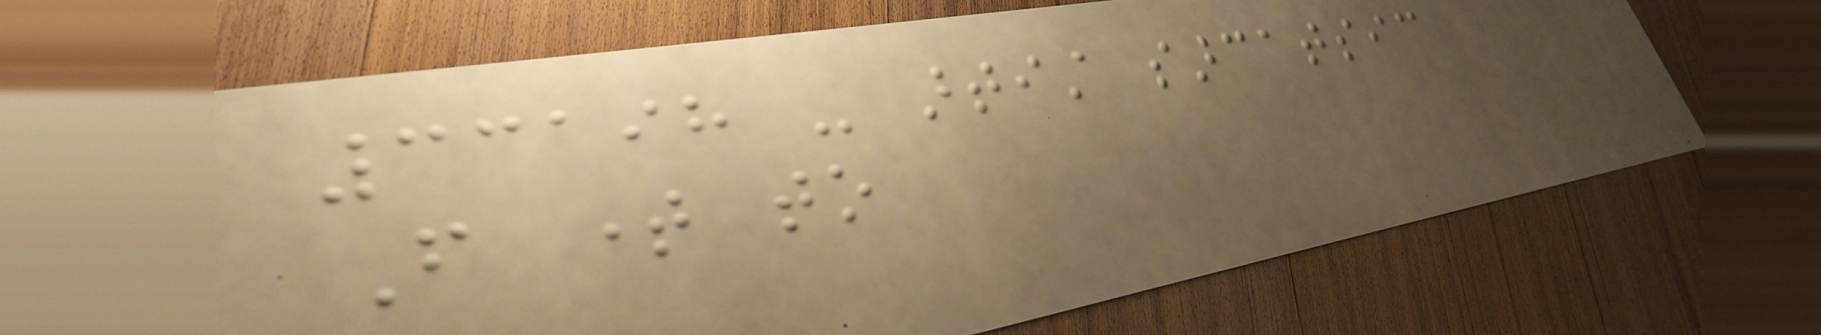33198 - artist sarcatsic
From time to
